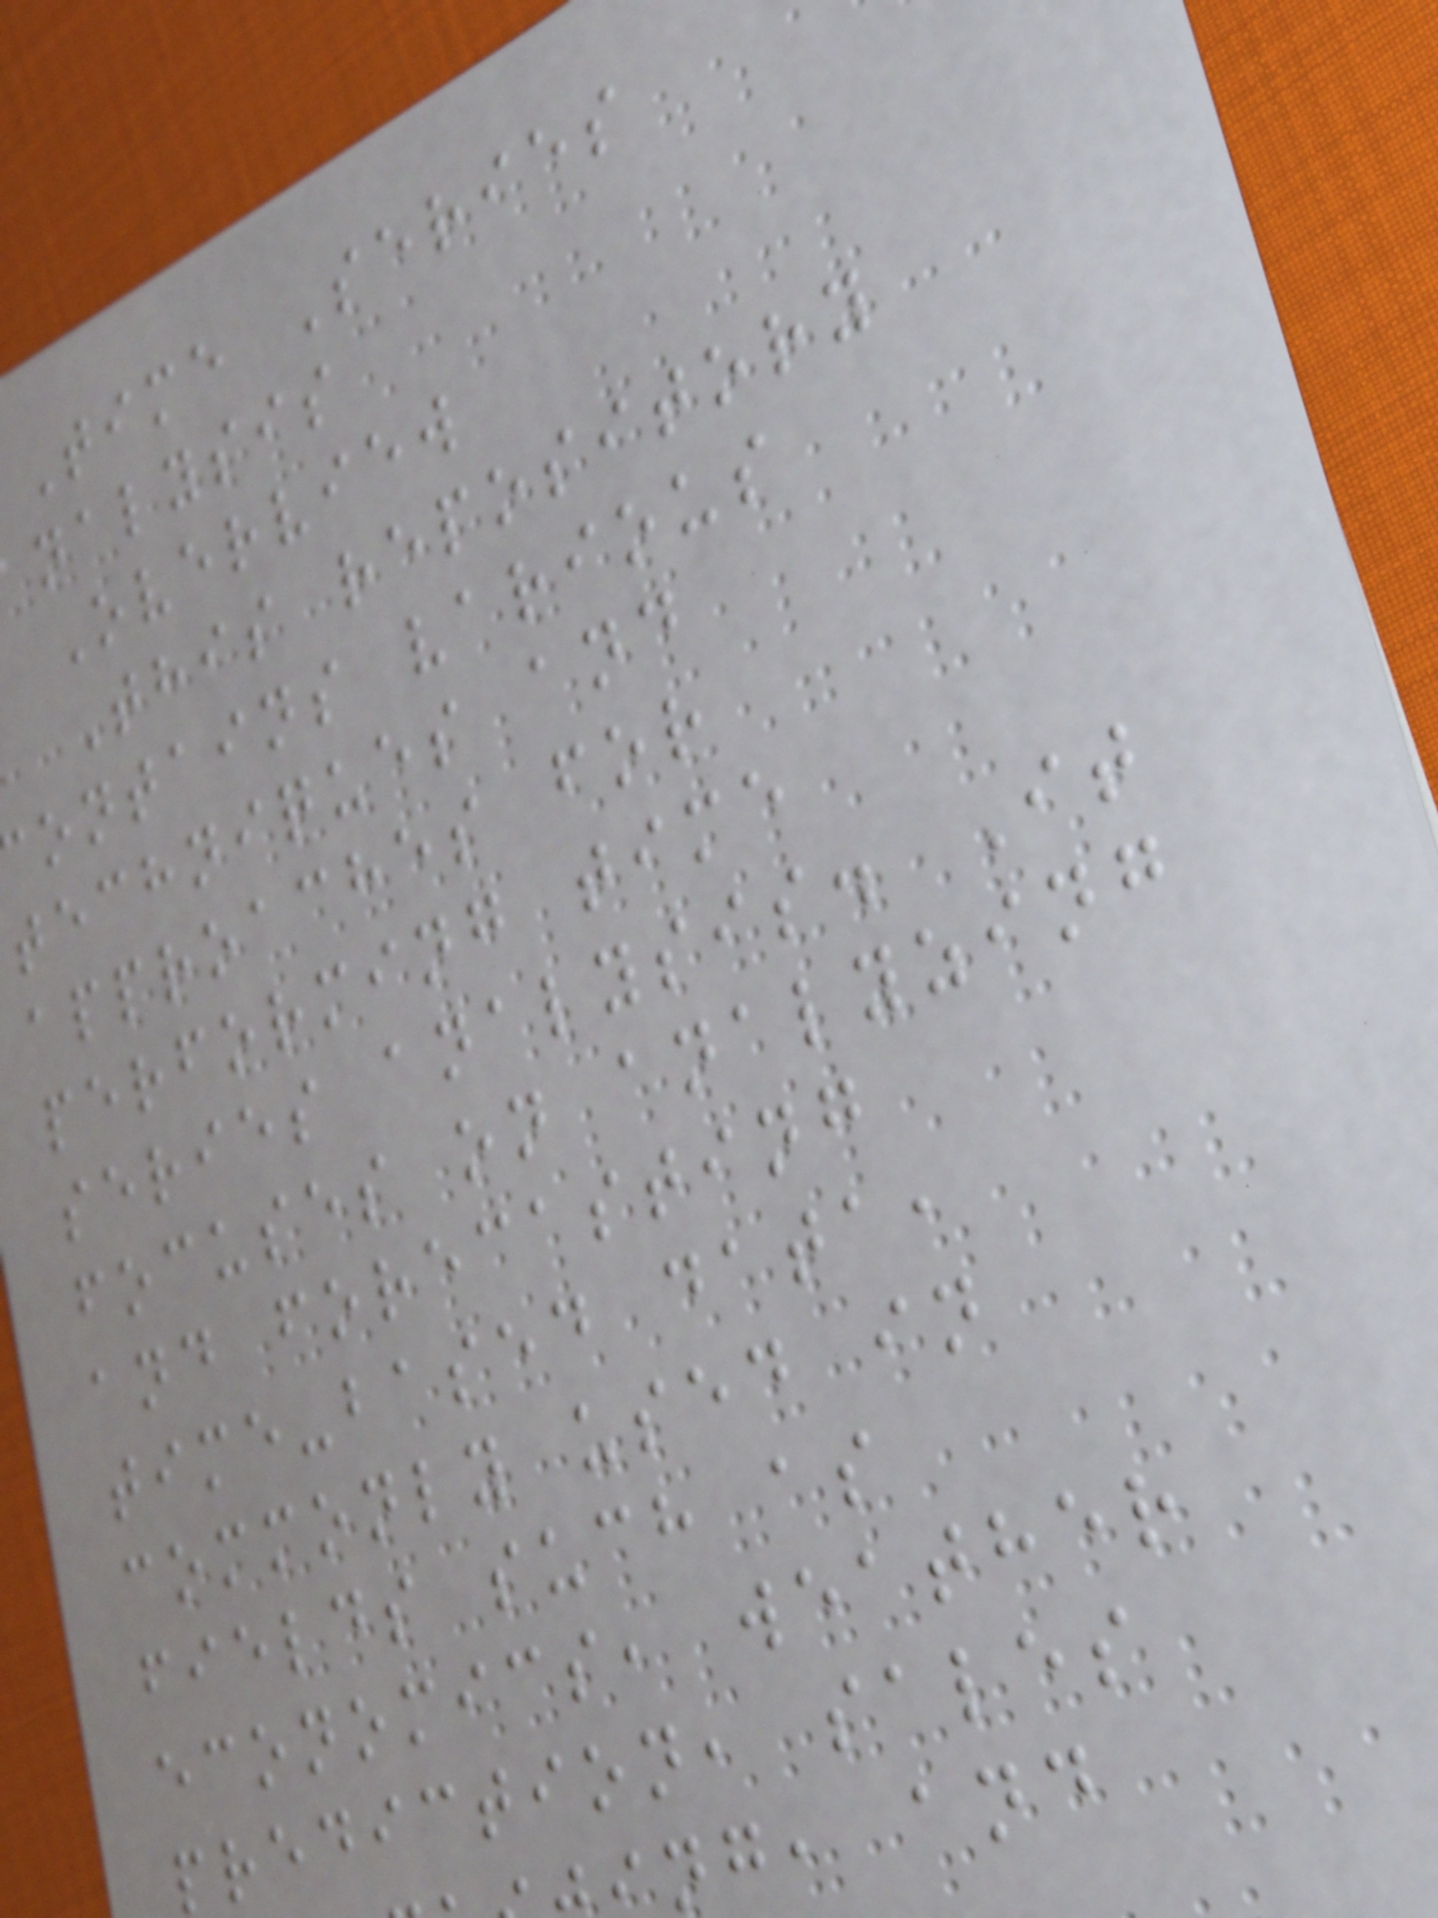Time Series
nalysis
Overview
This repository
ontains various
techniques and
approaches for
performing time
series analysis. It
focuses on analyzing
and forecasting
time-based data,
commonly used in
fields such as
economics, weather
prediction, sales
ng, and
